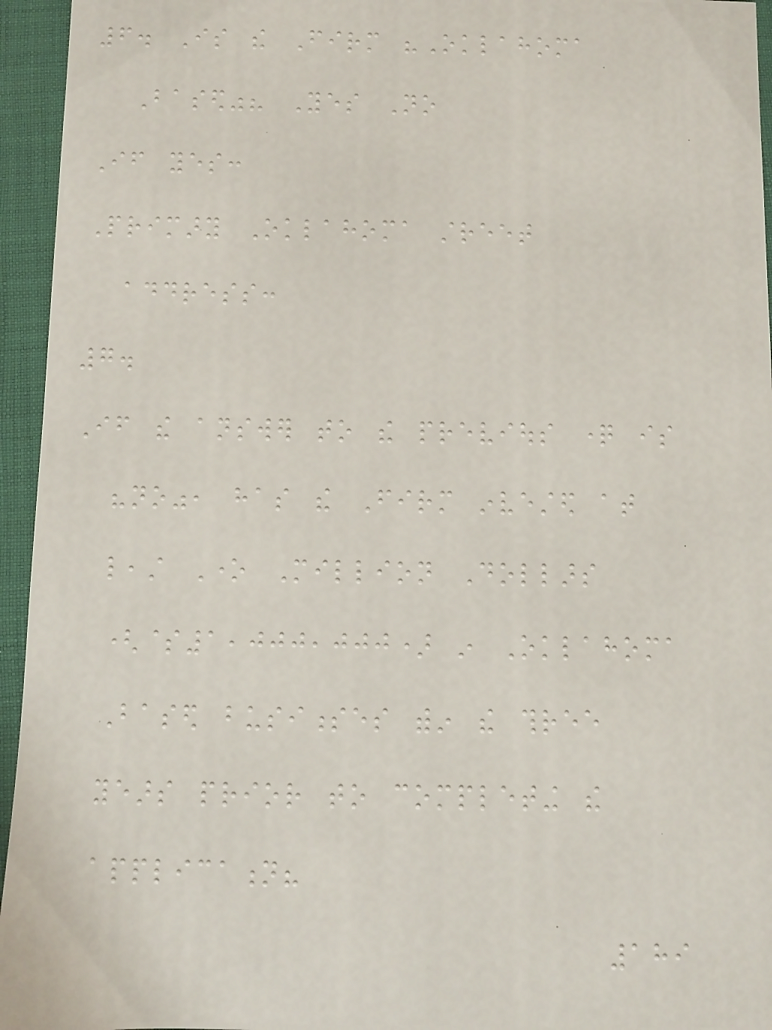6. Is the Firm "Oklahoma
Based"? Yes No
If yes:
Primary Oklahoma street
address:
7.
If the answer to the previous question is
"no", has the Firm invested at
least One Million Dollars
($1,000,000) in Oklahoma
Based businesses within the three
years prior to completing the
application?
189
